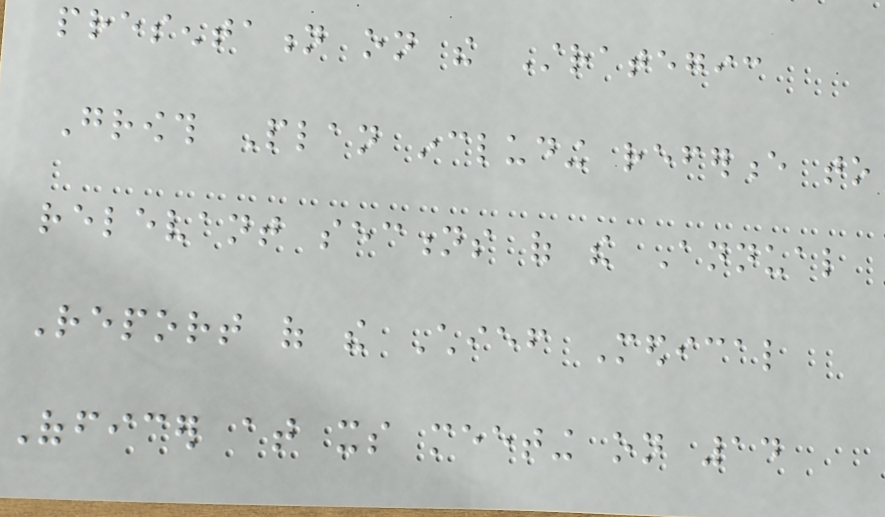presentation on the Strategic
Growth Plan including reference to
relevant sections of the Annual
Report of the Chief Medical
Officer at its meeting on 14
